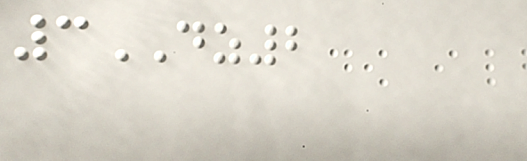3DZ2
